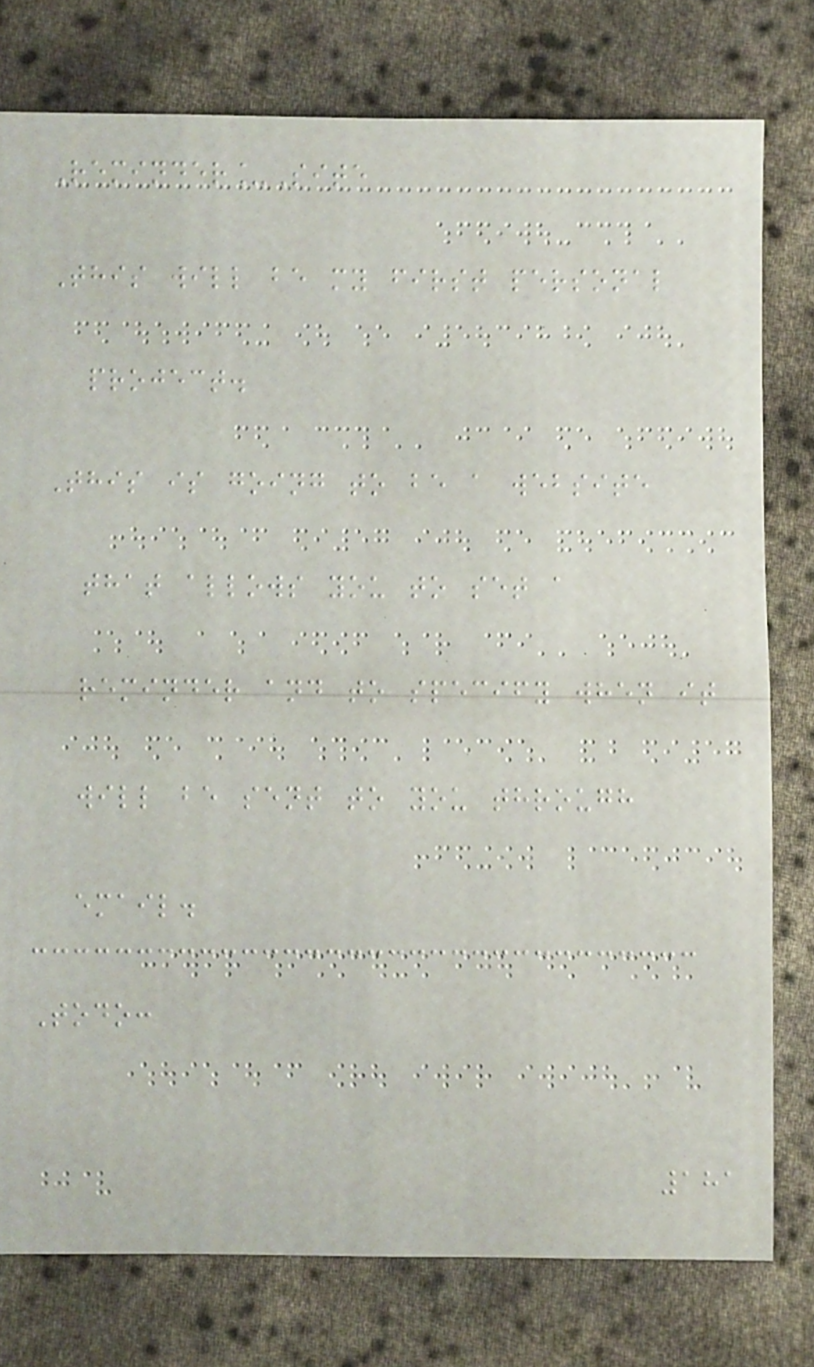Reminder_Site
This will be my first personal
project.
This is going to be a website
that allows you to set a
reminder and to specify when it
will be sent to you through
email.
Todo:
181
